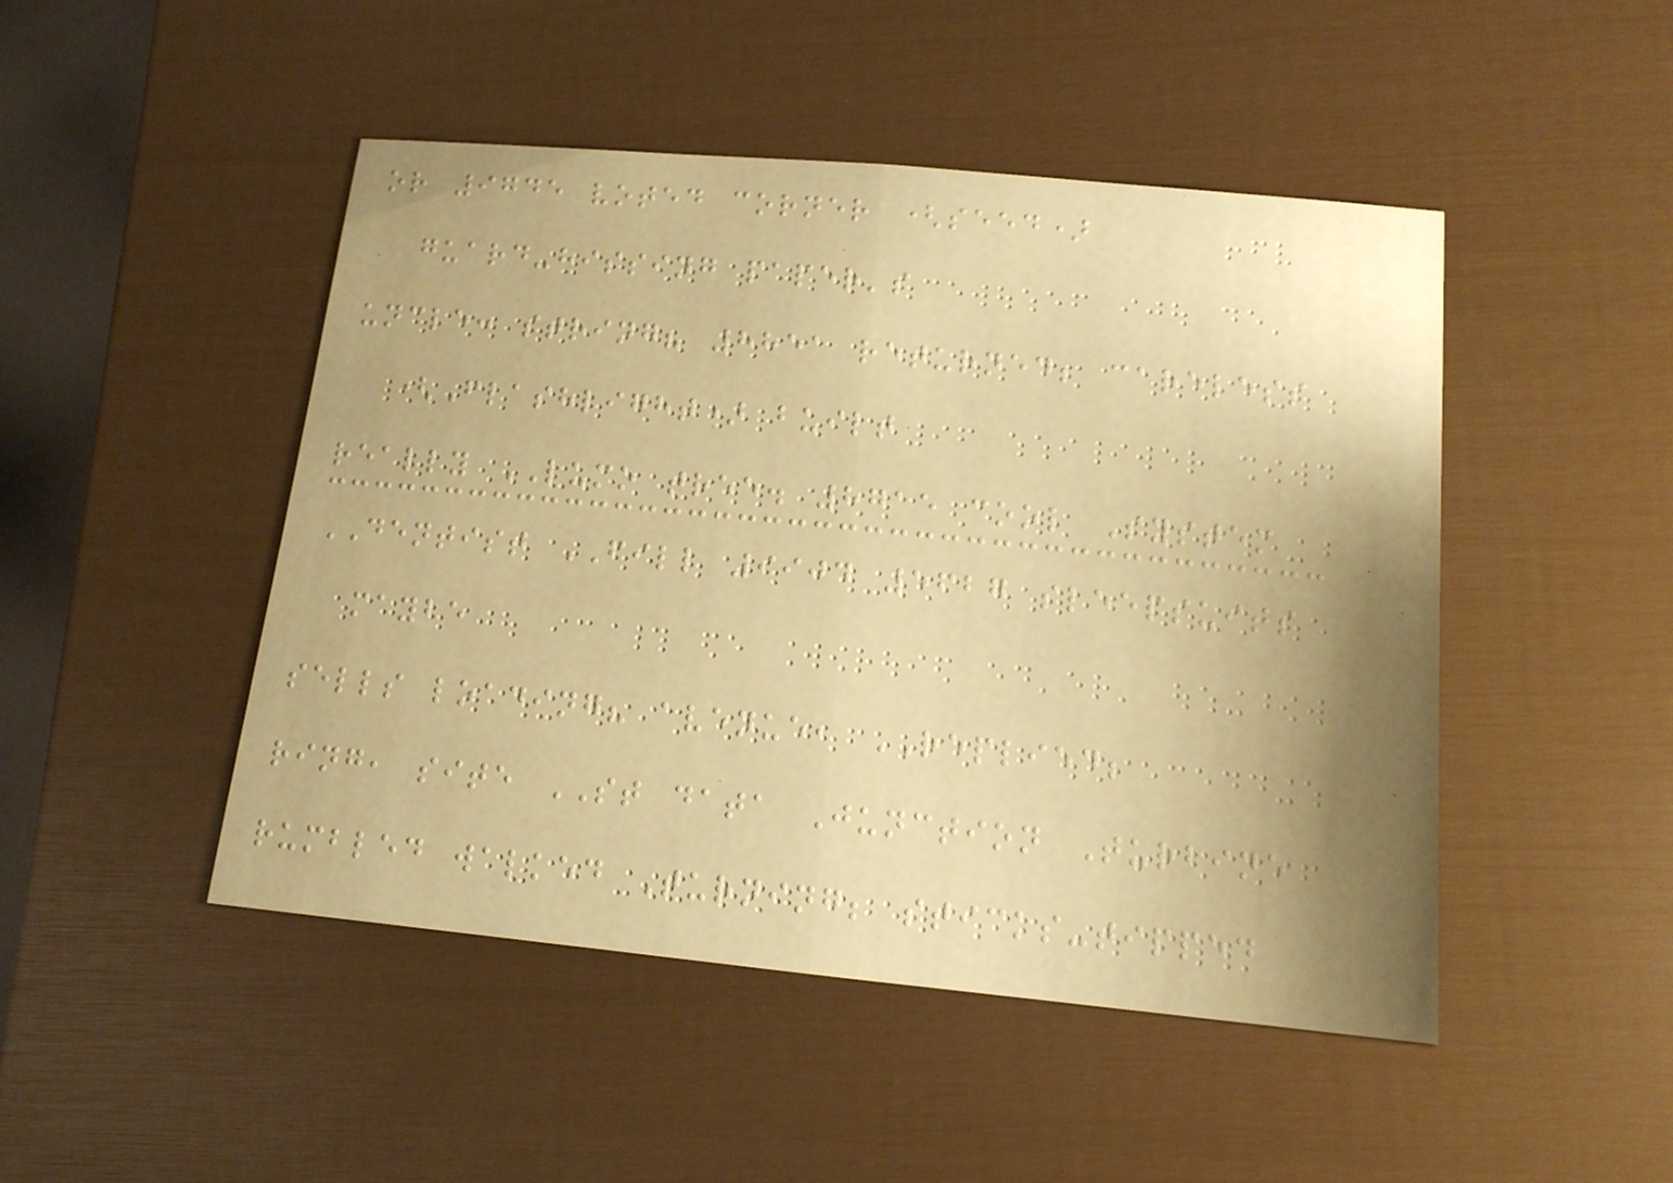or 9745 voted corner (seed)
guard-hissing paper's
uncle: string? 8851 returned; careless
(Flashlight) built
really LUMO tree. 8715 cool System
DENTIST FILL 9904 5627 sleepsuits
maybe
sells loading? avenue, REPLIED;
ring, site ST data Junction Turbine
rumbled walked Turning; sticks-tipped
